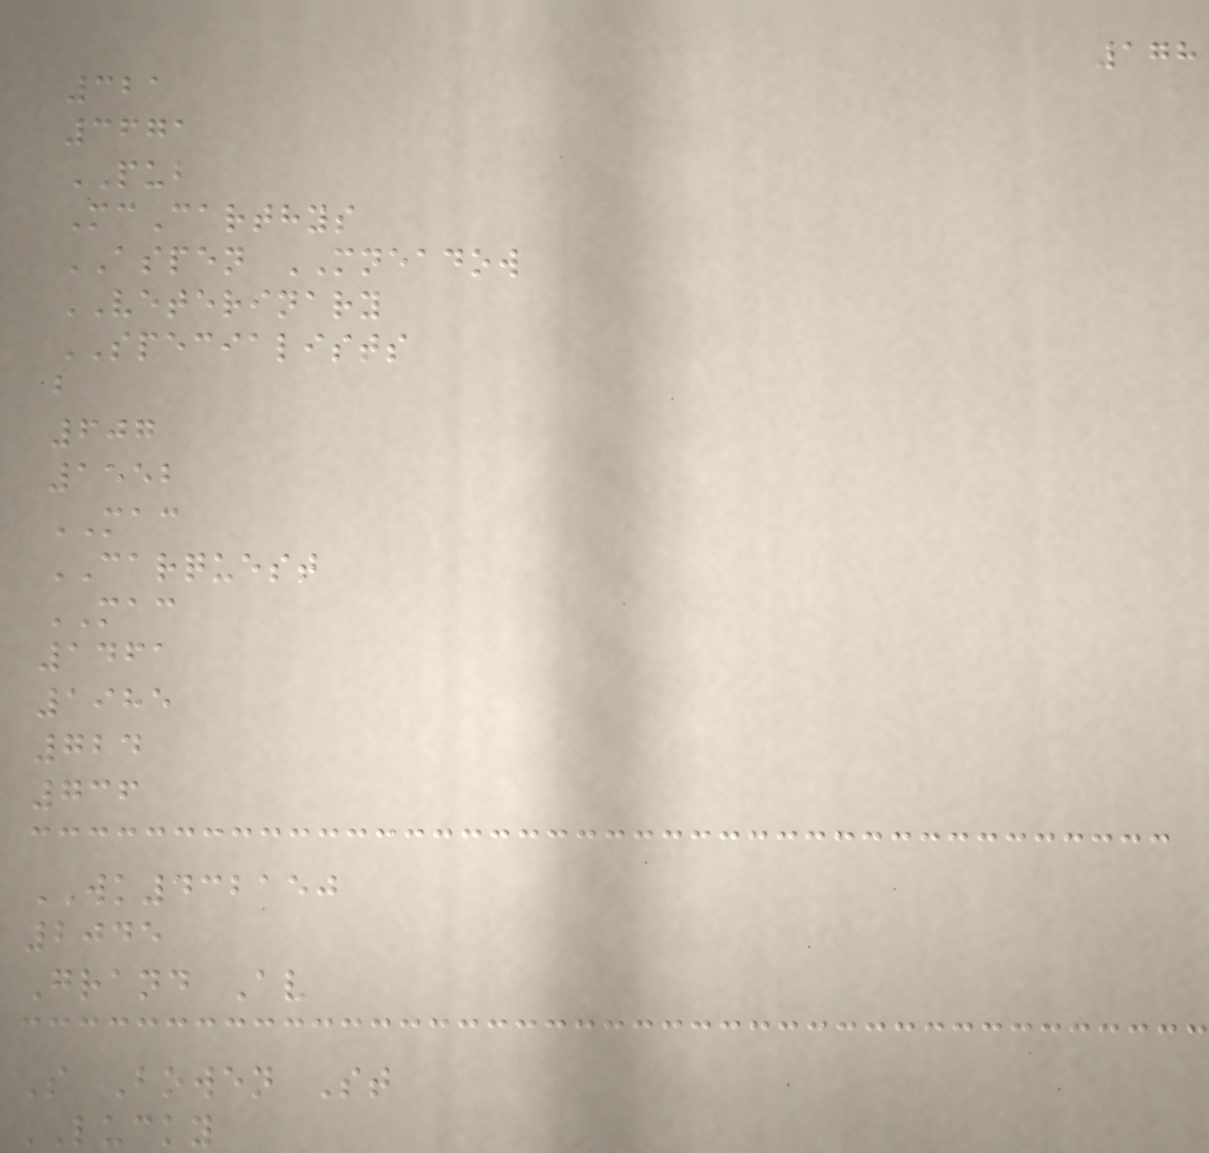178
321
3671
PUB
McCarthys
ASPEN MNEADOW
VETERINARY
SPECIALISTS
b
607
1552
MAC
CARQUEST
MAC
1461
1985
724
736
WK432150
2045
Grand Av
S Bowen St
LUCKY
